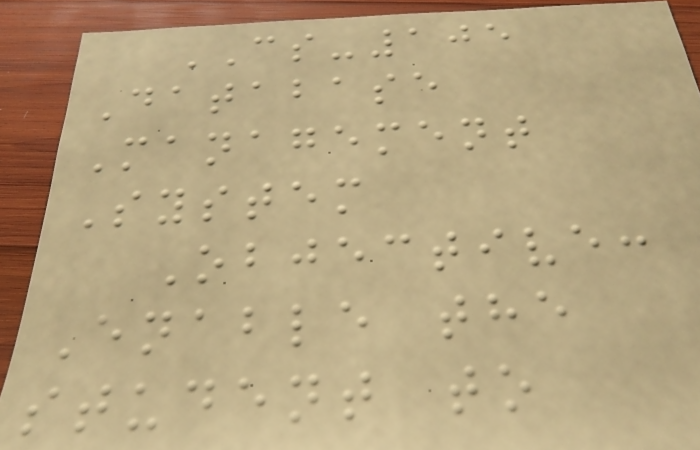CS-105
Database
Management
System
Objective:
Enable the
student to
